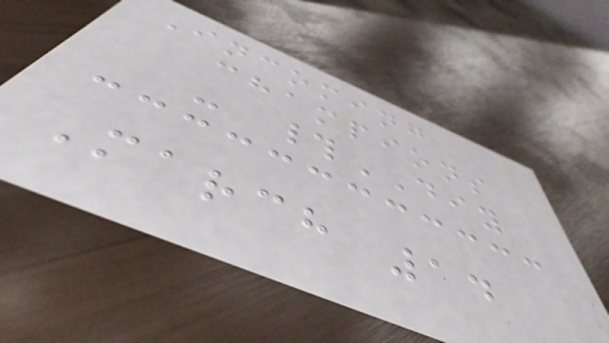Incoming
champions
- #DIY
March 14
